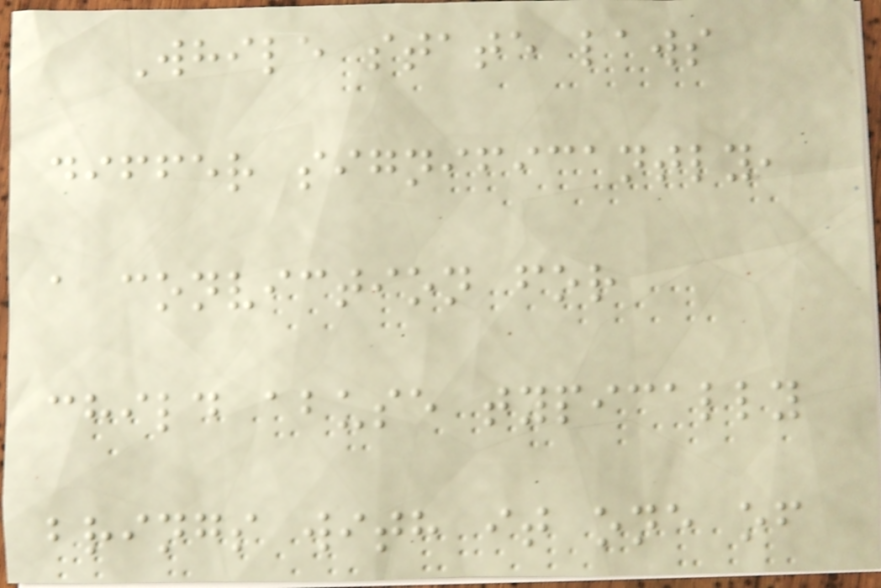While state laws
differ significantly,
a conviction for
child abuse typically
brings with it one of
